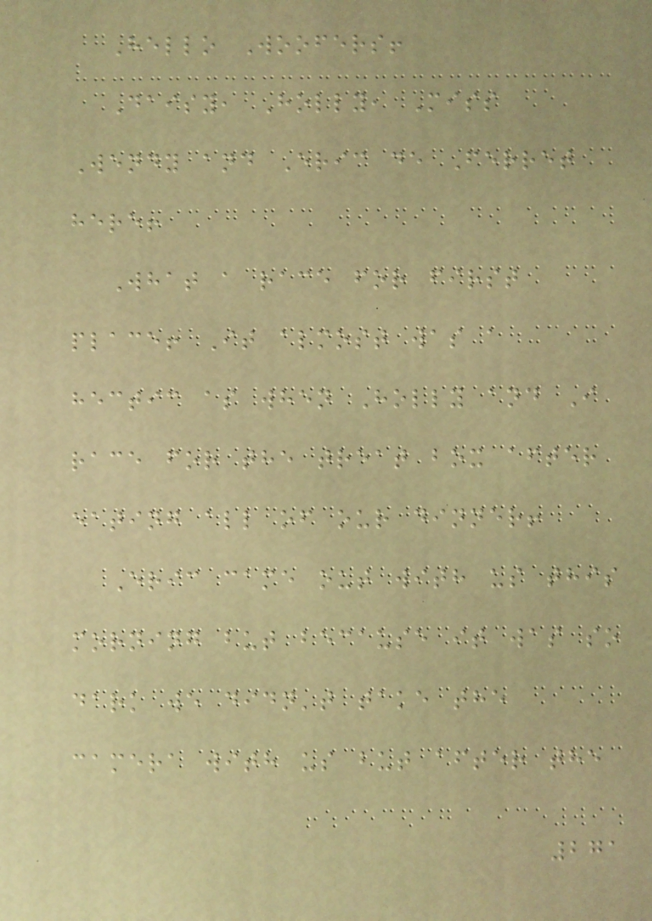Hello Woofers!
Daisy, Holly, Miss
Wendy and Eric de Ferret
here!
What a race for first
place! It almost was a
hectic as when Holly and I
race for the treat box after
eating all of our dinner!
Eric came out with us this
morning but because it was so
dark we didn't take the
camera with us but after the
271
